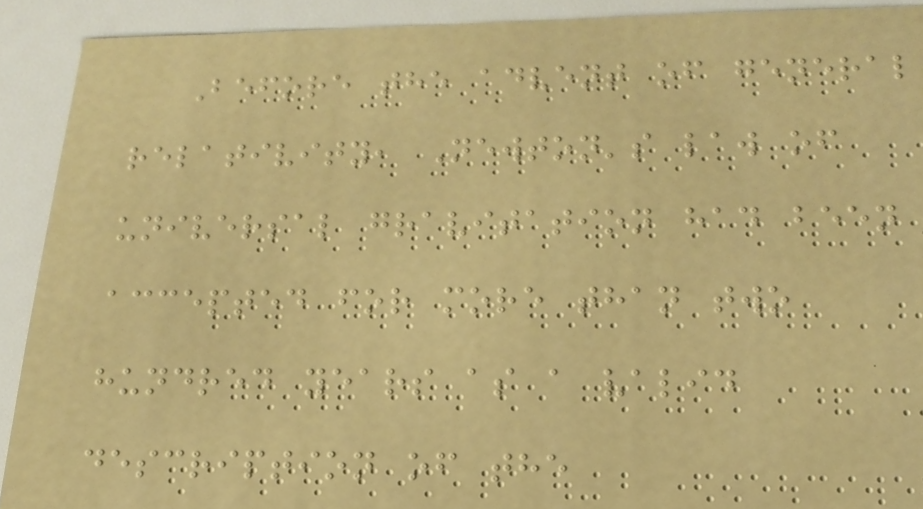Before the advent of general
relativity, Newton's law of
universal gravitation had been
accepted for more than two
hundred years as a valid
description of the
